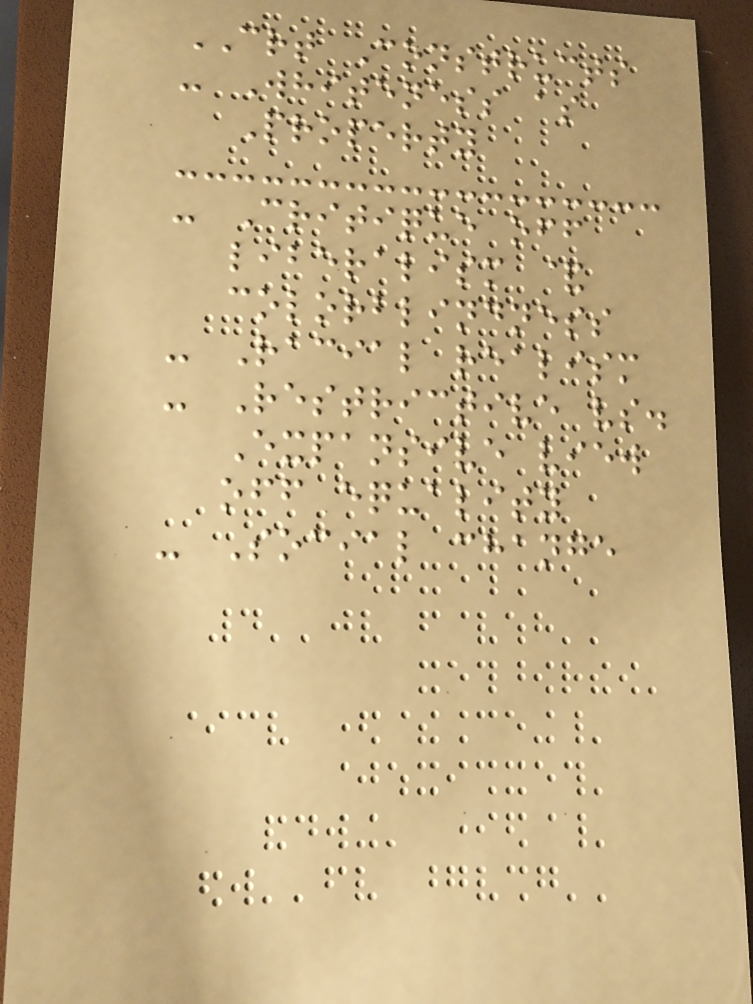CRT Constructs
- Whiteness as
Property
- Critique off
liberalism &
colorblindness
- Racial realism
- Restrictive vs.
Expansive view
off equality
- Social change
